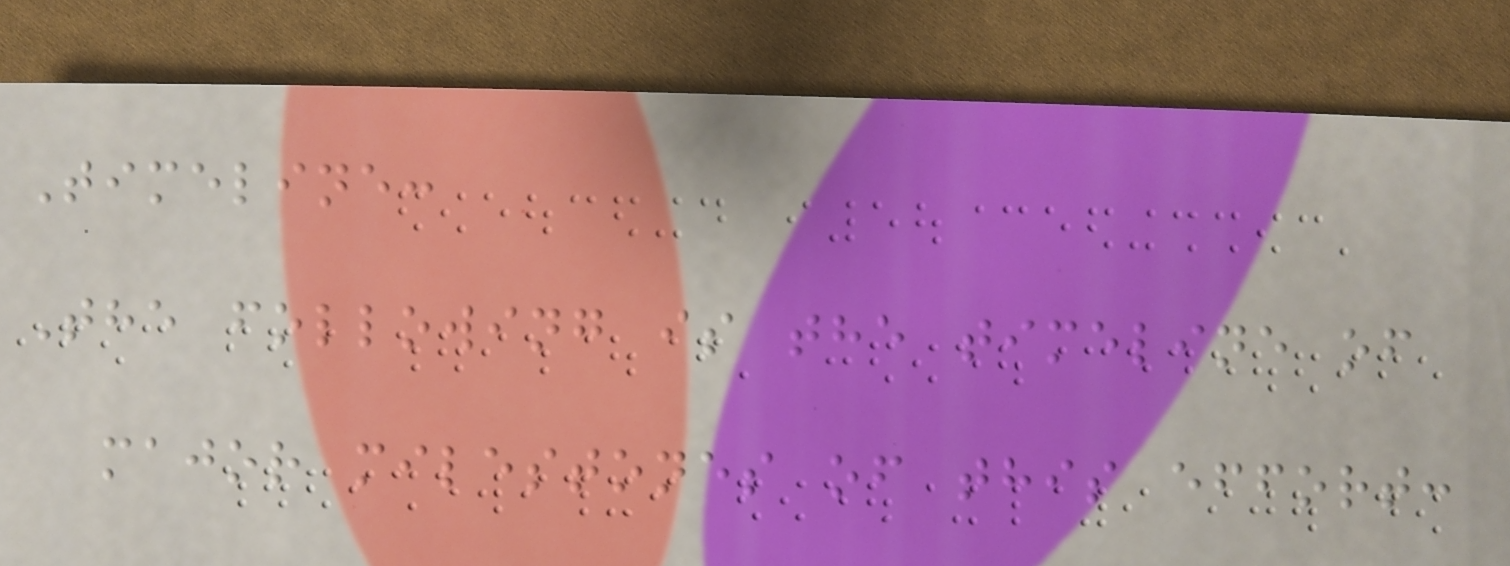Timeline:
The following is the timeline of
major milestones of this effort:
